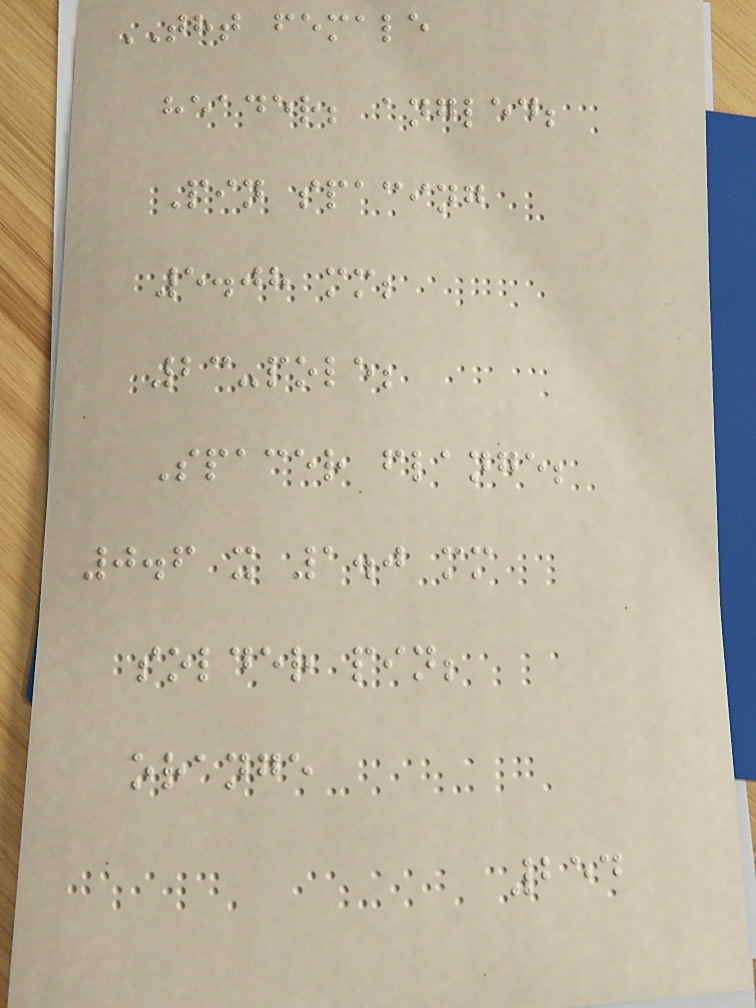THT female
header; angled;
Pin spacing
5.08 mm;
23-pole;
Spacer flange;
0.6 x 1.0 mm
solder pin;
orange
254
